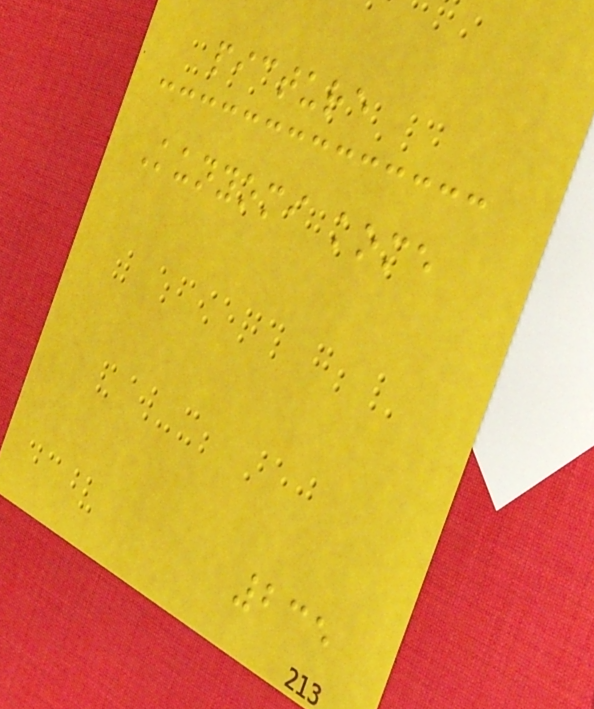picture
Kunyomi kome
235
